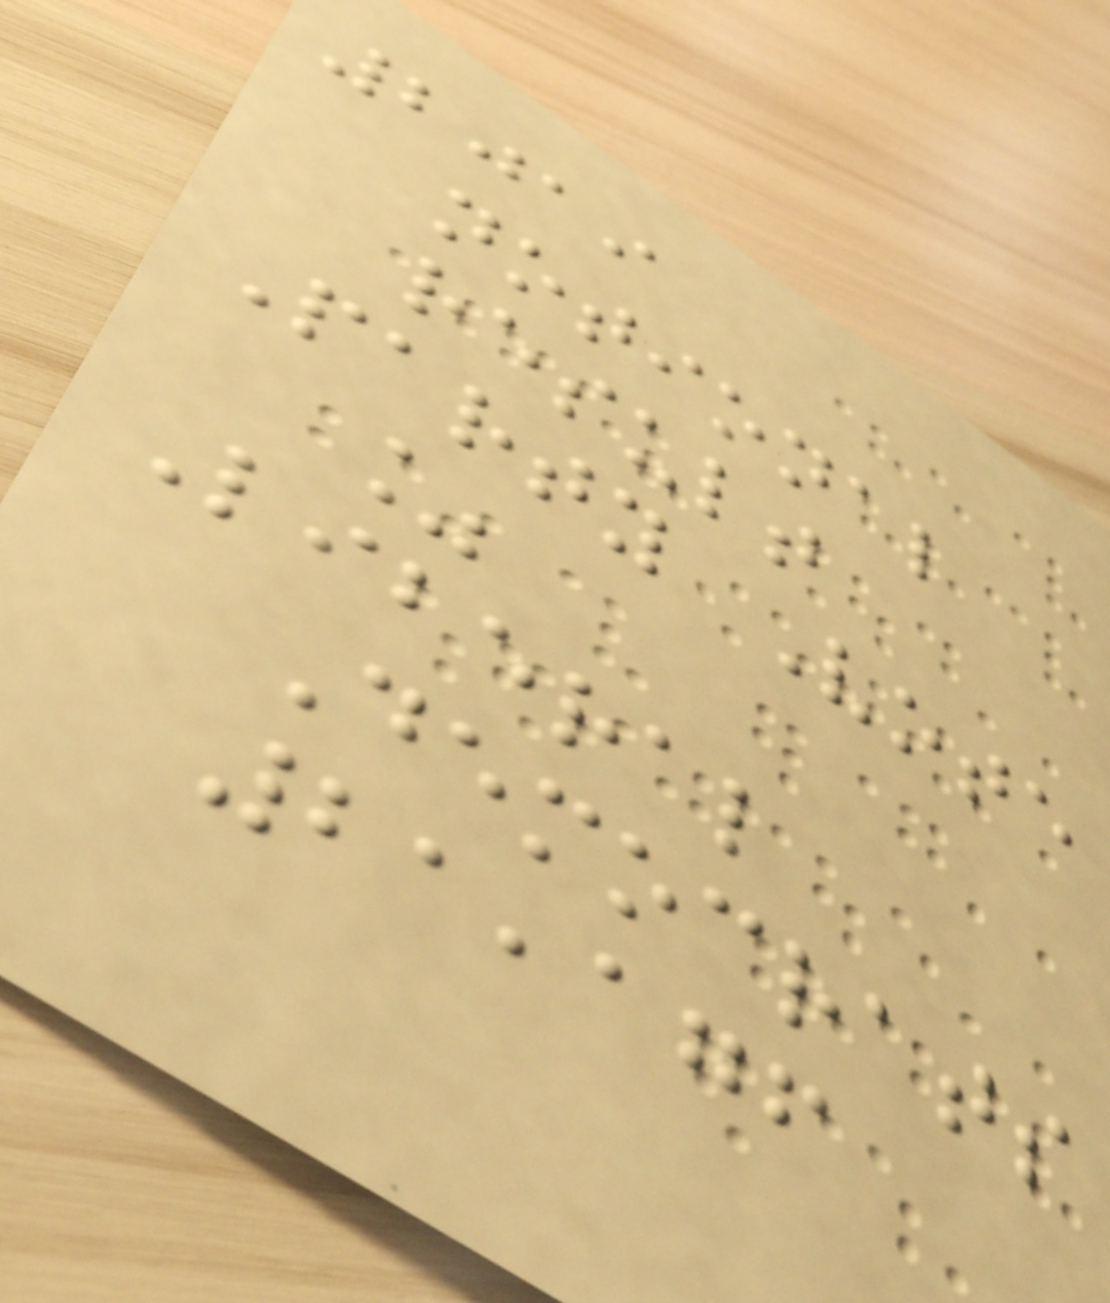2019
notional
result
Party Vote
%
Liberal
Democrats
21,176
